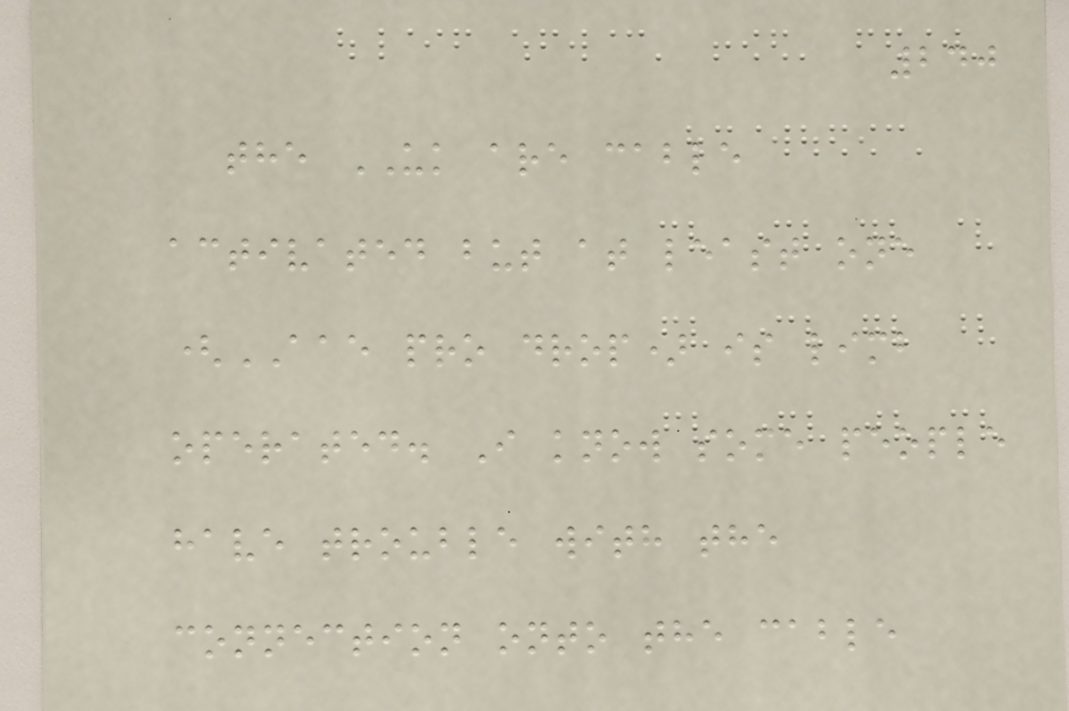240
the UK are cable
activated but at least one
(AAE pro drop) is limb
operated. I know some people
have trouble with the
connection onto the cable
